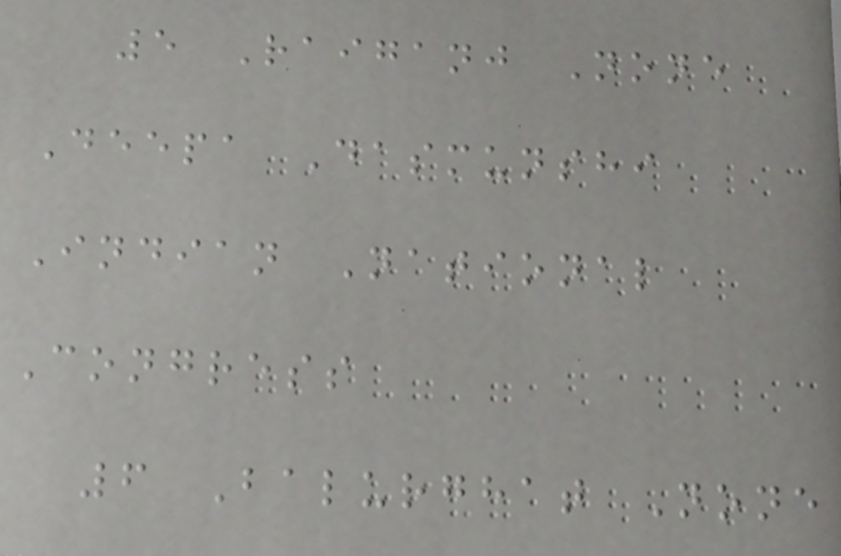5 Raiganj None
Deepa Dasmunshi
Indian National
Congress
6 Balurghat None
